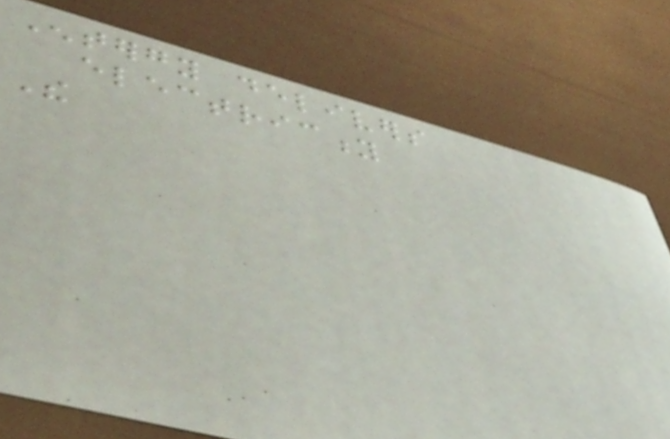Entergy delivers
electricity
The
